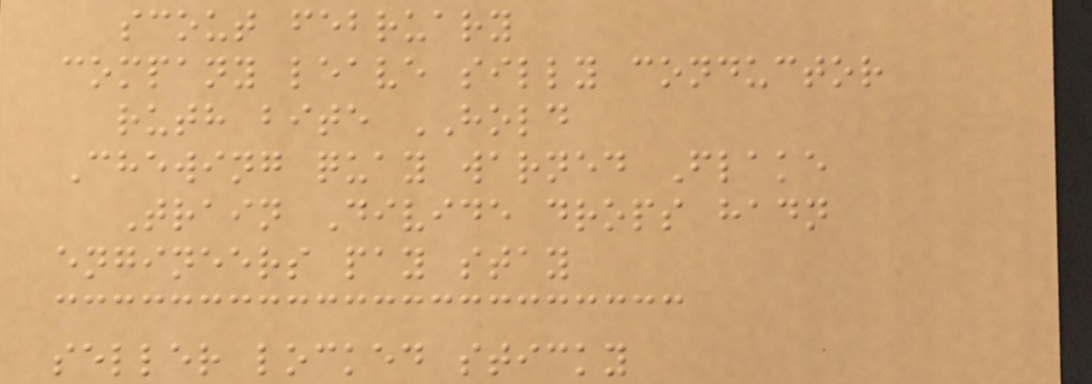scout february
company leave silly conductor
ruth bite HOLD
Chewing quay warned Flake
Train Divide drops hadn
engineers pay stay
seller locked sticky
